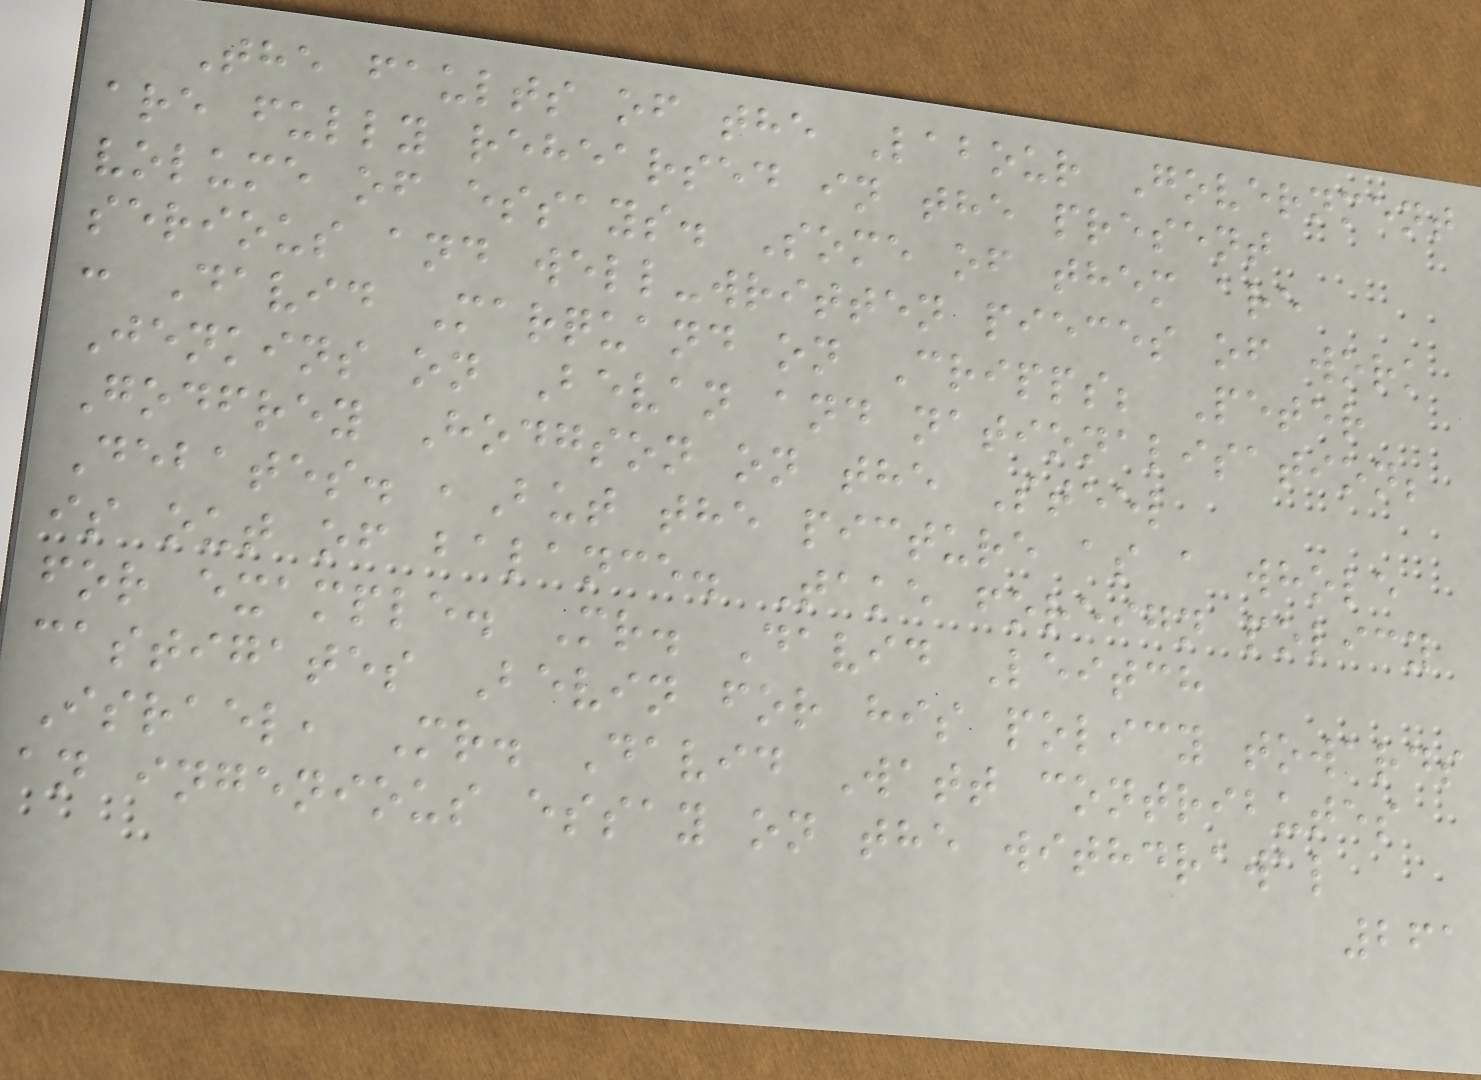The faults of the Labour Government
are fully rehearsed in the present
volume of essays. Some of them are
serious and well-written pieces of work
: David Marquand on Cripps; Peter
Jenkins on Bevan and nationalisation;
Godfrey Hodgson on the Steel
Debates. ,But the picture as a whole
is out of balance. Take foreign policy
for example. Mr. David Leitch
castigates Bevin for his policy towards
Israel, Mr. David Watt contributes
an ingenious essay on the withdrawal
261
